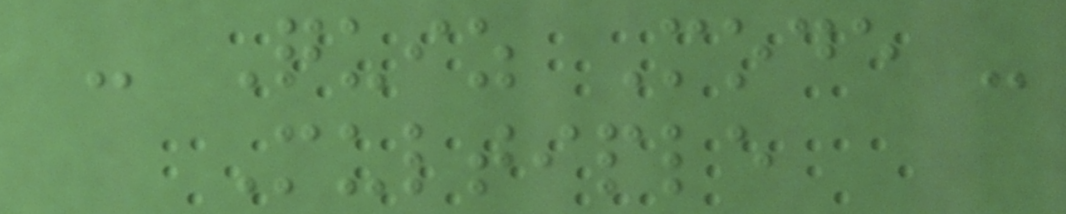- Quiz Mode -
Multiple
